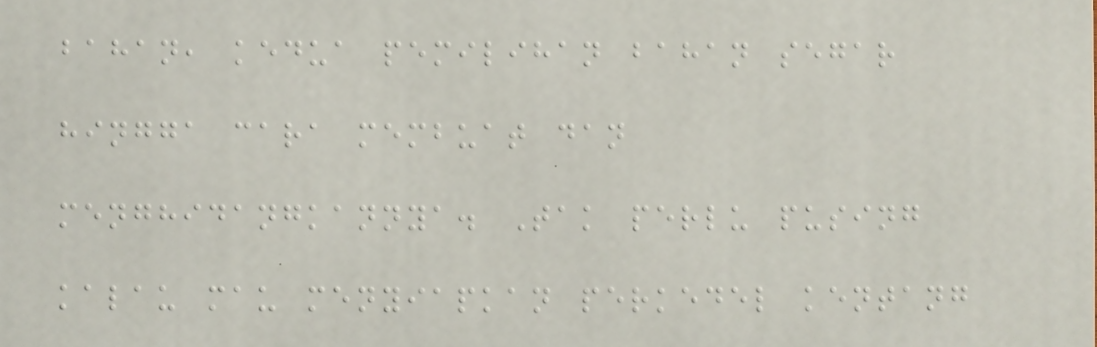bahan, kedua pemilihan bahan segar
hingga cara membuat dan
menghidangkannya. Tak perlu pusing
kalau mau menyiapkan perkedel kentang
